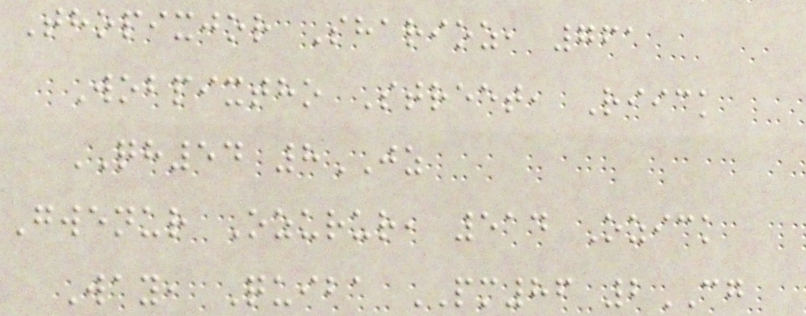Thopixjor Sharioz, 761
Wobpixtho Street, Riick
QH54 8JZ
Gwenur Ozurur, 514 Ozick
Way, Quiba PM86 2CG
